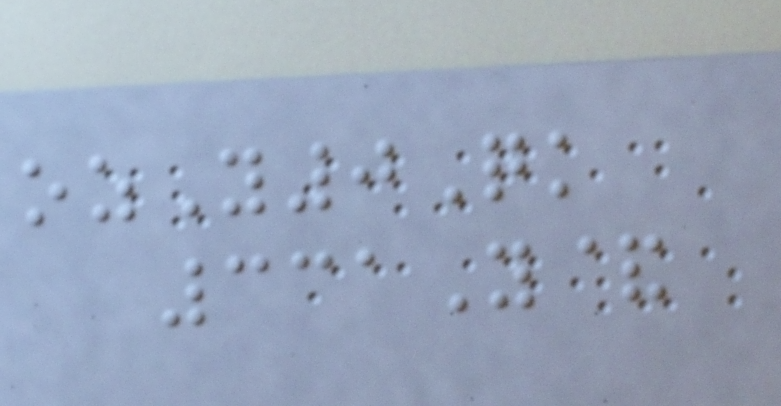ozY0Qk
331Y&
